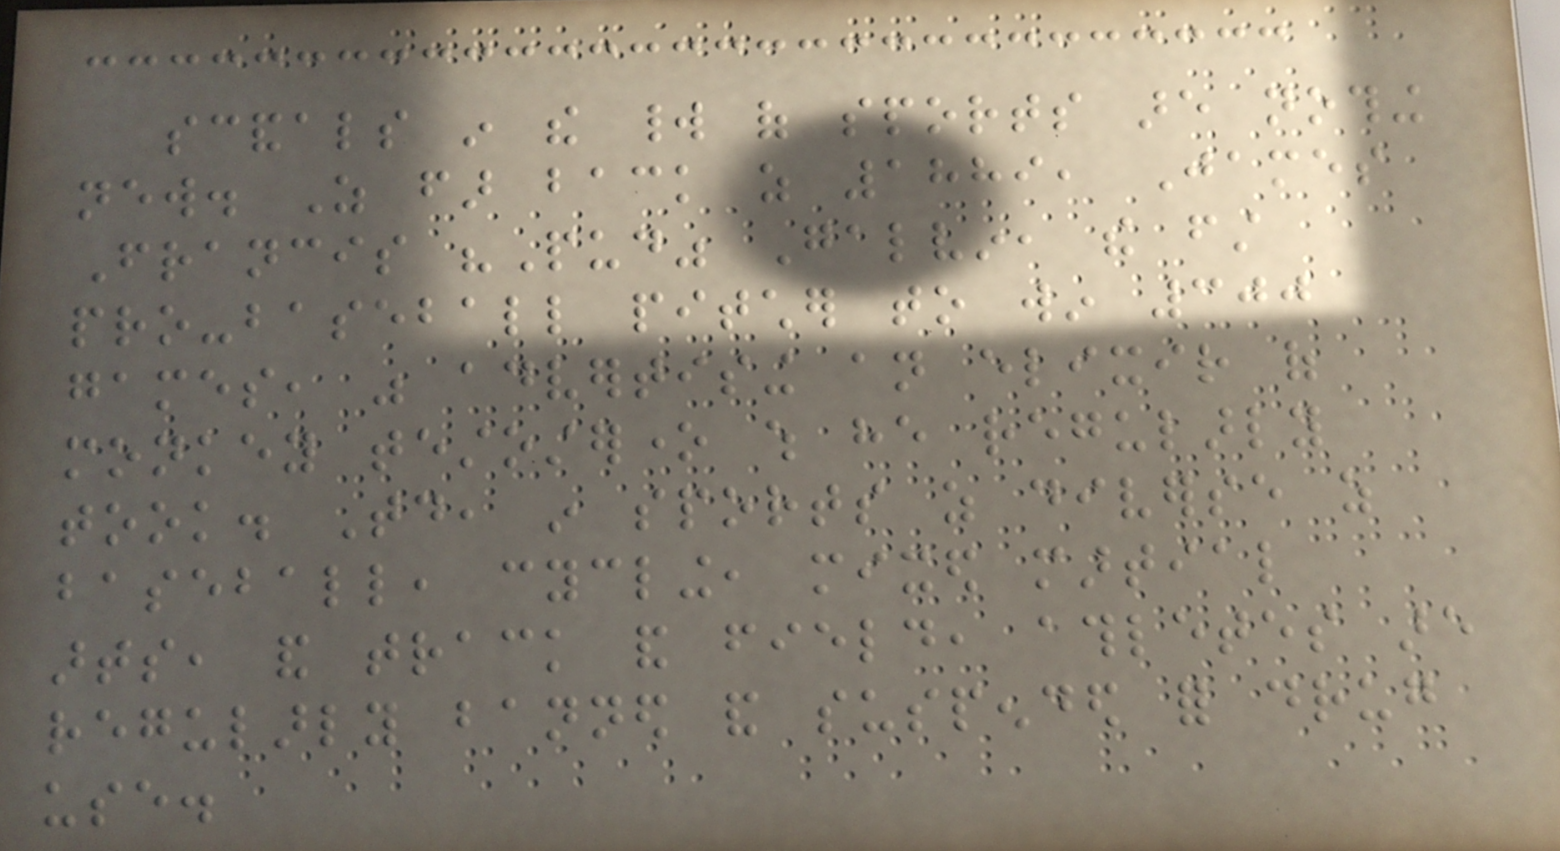scandals in the world of sports are nothing
new. As far back as 1889, James
Francis "Pud" Galvin, the first
pro-baseball pitcher to win 300
games, was advertising an elixir of
monkey testosterone which he regularly
took. Today, in sports as diverse as
baseball, cycling, mixed martial
arts, and track and field, athletes are
regularly banned and suspended for drug
use.
